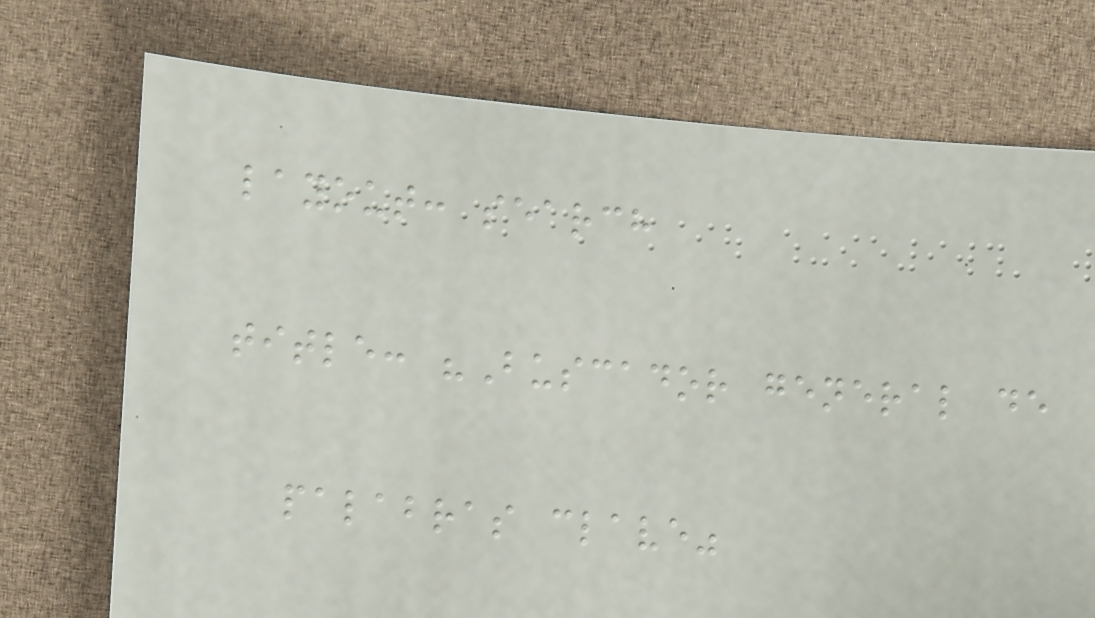layout: search
title: "Buscador general de
palabras clave"
